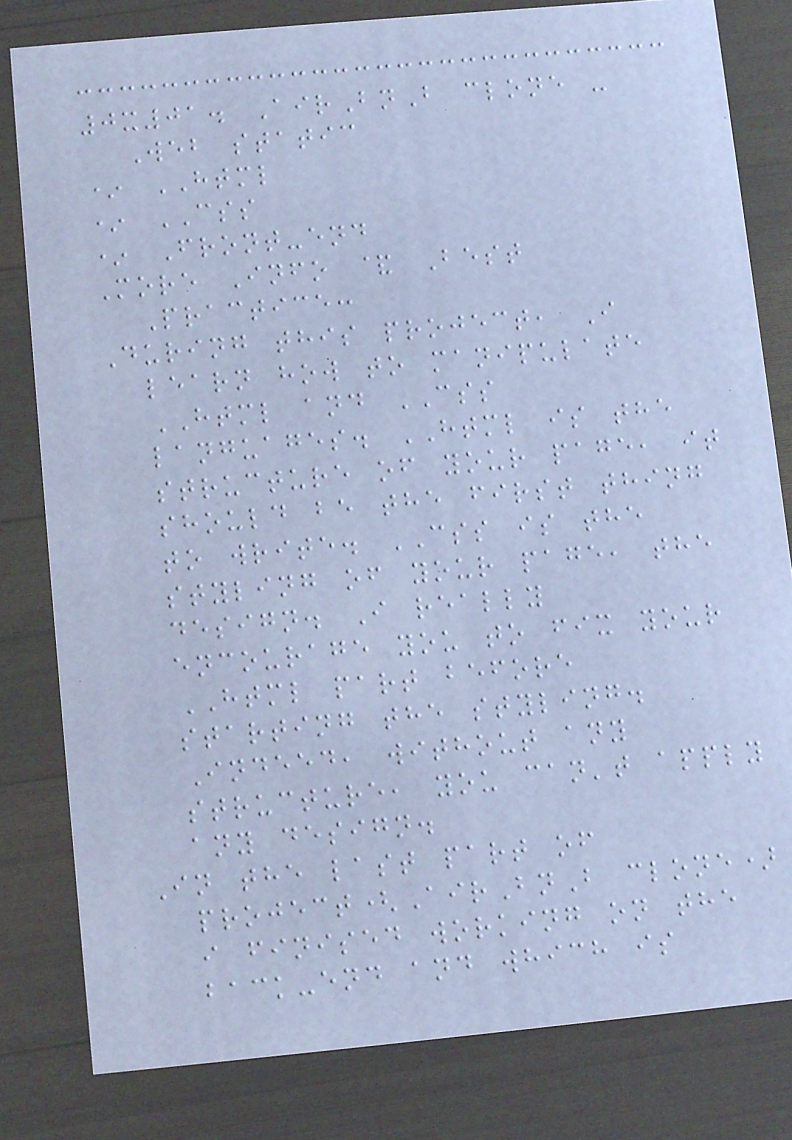0x01. AirBnB clone -
Web static
* HTML
* CSS
* Front-end
More Info & Best
Practice:
During this project, I
learn how to manipulate
HTML and CSS
languages. HTML is the
structure of your page, it
should be the first thing
to write. CSS is the
styling of your page, the
design. I really
encourage you to fix your
HTML part before
starting the styling.
Indeed, without any
structure, you can't apply
any design.
In the last part of
project(AirBnB clone)
i finised working on the
back-end and which is
